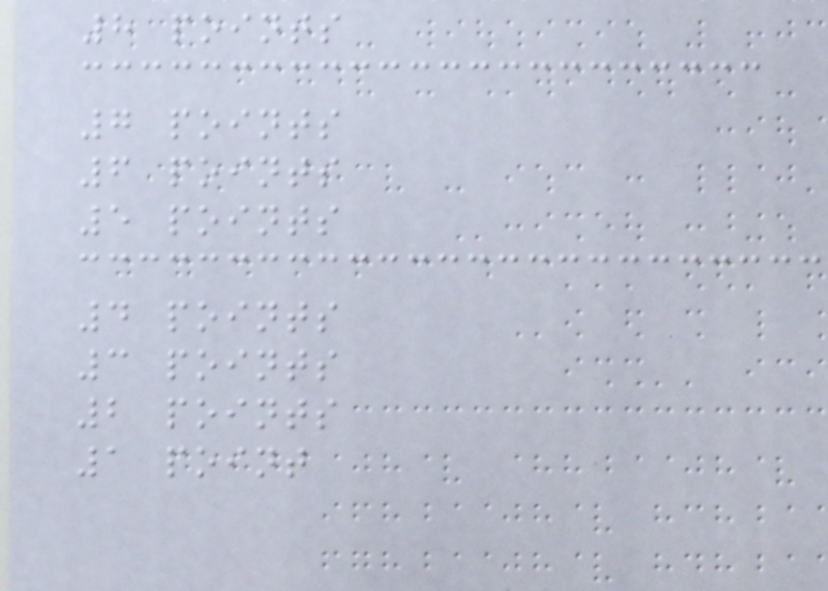8 points
7 points
6 points
5 points
4 points
3 points
2 points
1 point
